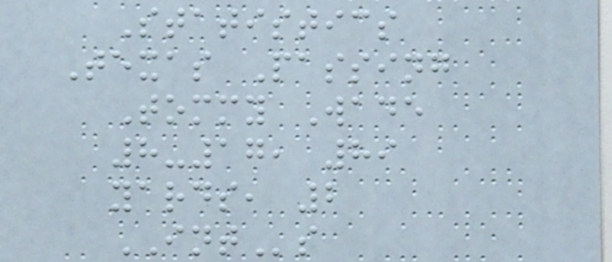Statistics
Texas Passing
Tommy Wade
8-17, 89
yards, 2
INTs
